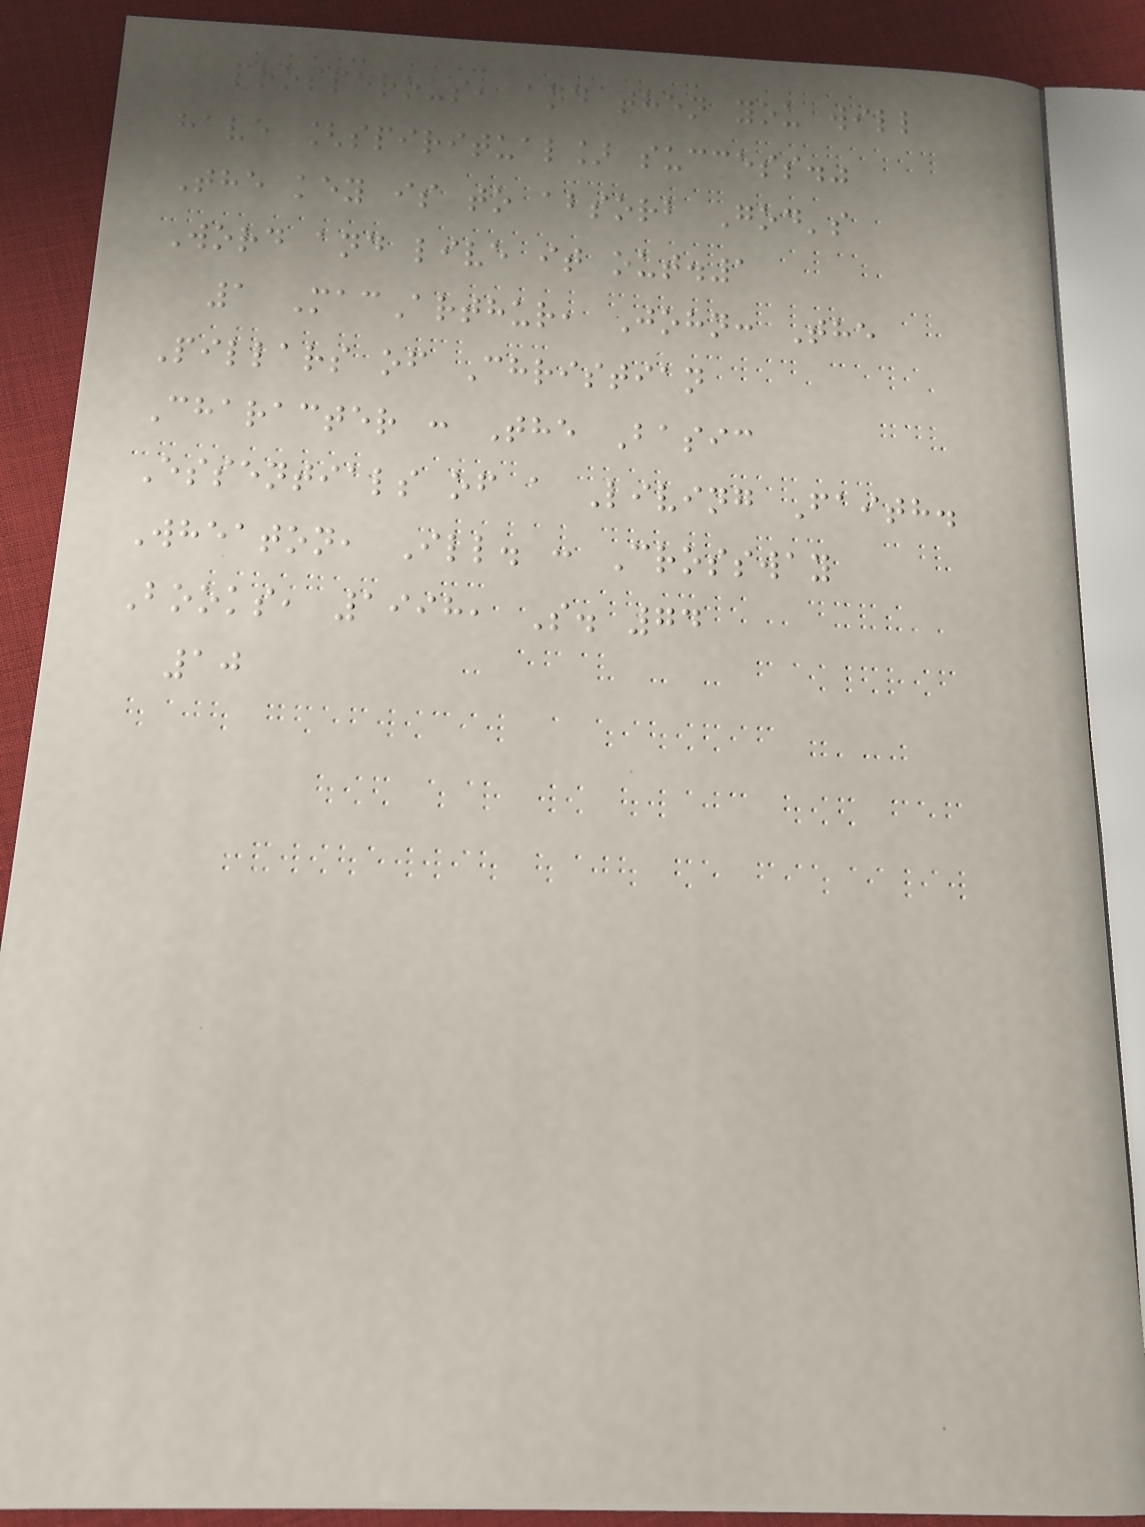prosperous, and then you will
have [spiritual] success."
The key is to absorb God's
Word and live it out.1
1 MacArthur, John: The
Pillars of Christian
Character : The Basic
Essentials of a Living Faith.
Wheaton, Ill. : Crossway
Books, 1998, S. 74
10
